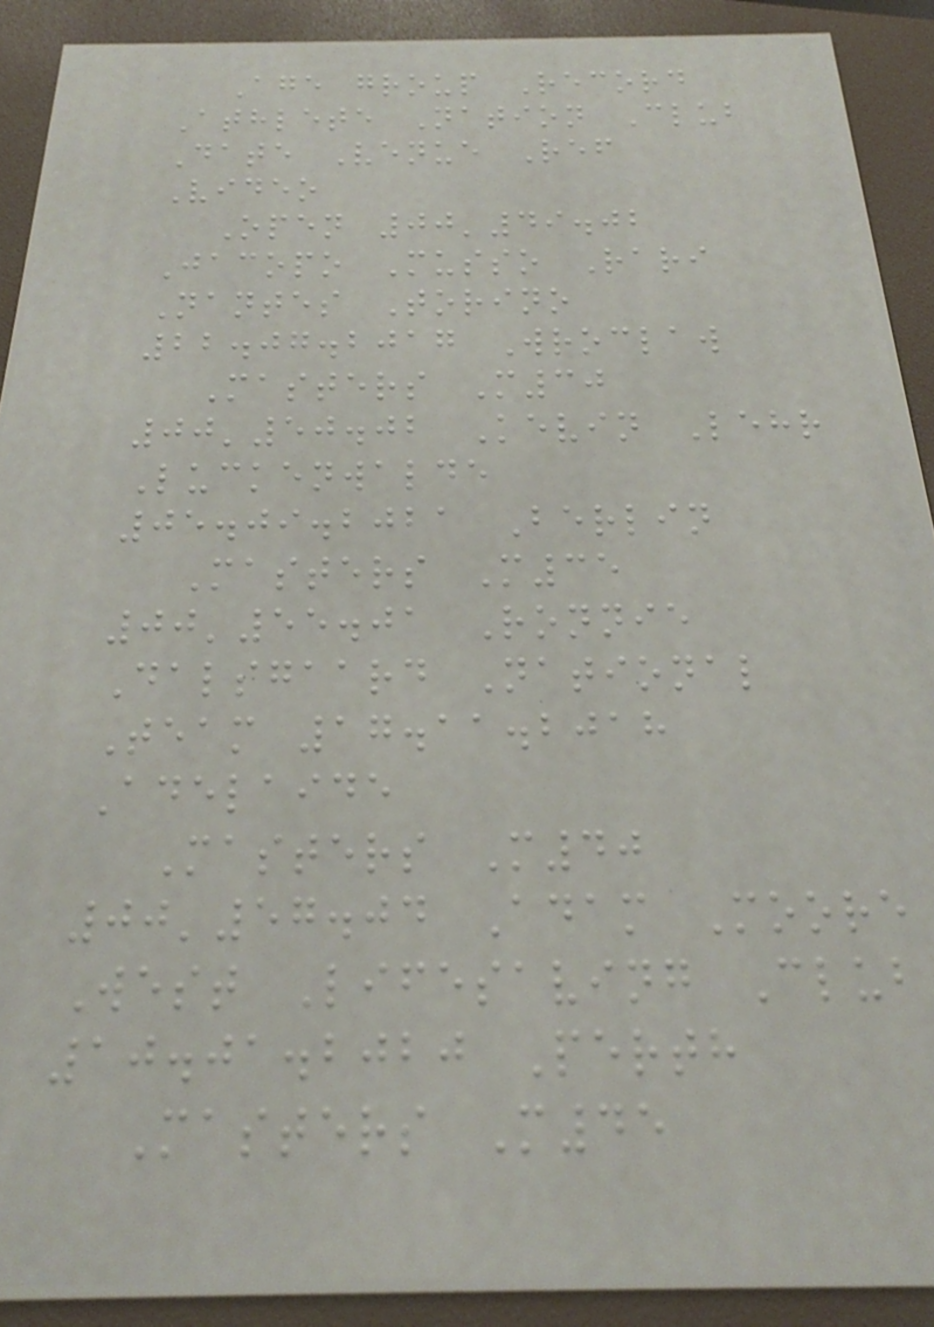Age group Record
Athlete Nation Club
Date Venue Ref
Video
Open 00'49.02
Jacopo Musso Rari
Nantes Torino
22.07.2017 Wroclaw
Masters M30
00'50.02 Kevin Lehr
Luckenwalde
05.09.2021 Berlin
Masters M35
00'55.01 Ronnie
Dalsgaard National
Team 17.11.2018
Adelaide
Masters M40
00'57.04 Adam Moore
West Lifesaving Club
10.01.2020 Perth
Masters M45
